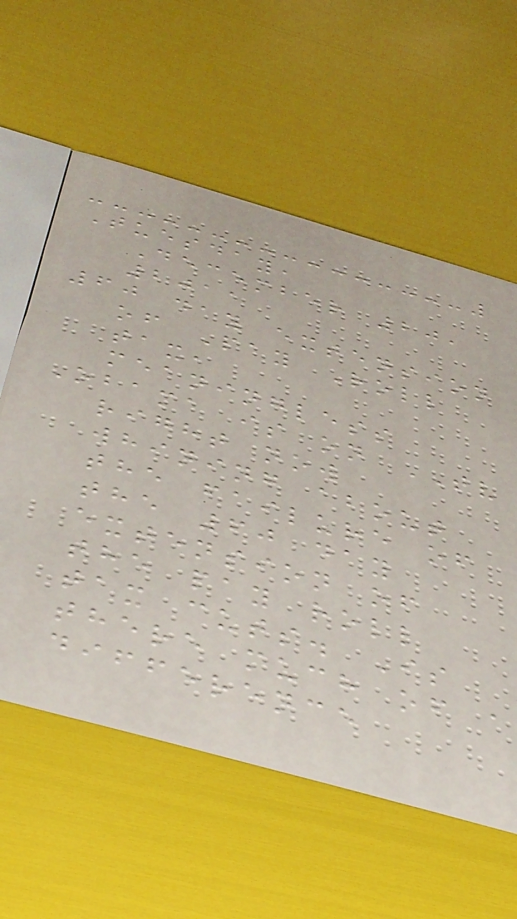Tuesday,
December 20,
2011
60 day extension
of Pay Roll
tax,
meaningless
Obama is on TV
right now
whining about
the failure of
the 60 day
extension of
the pay roll
tax cuts. Is
there much of a
difference
